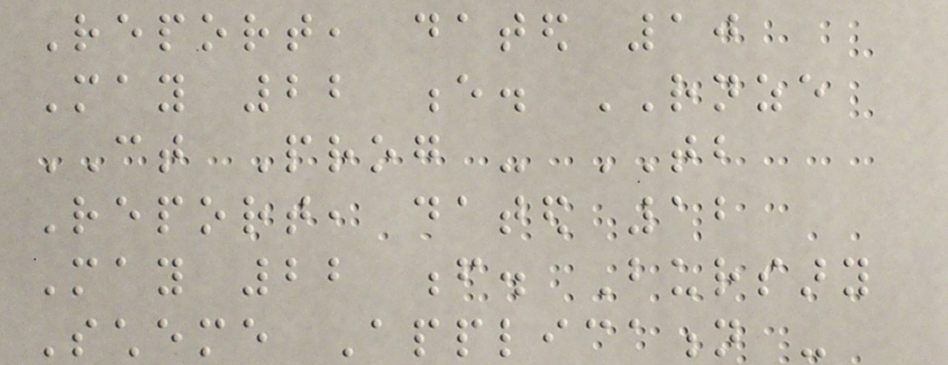Report, dated 10
May 22 e. RNZE
CT Prog - TB
Report, dated 12
May 22 f. Bursary
Scheme Application -
